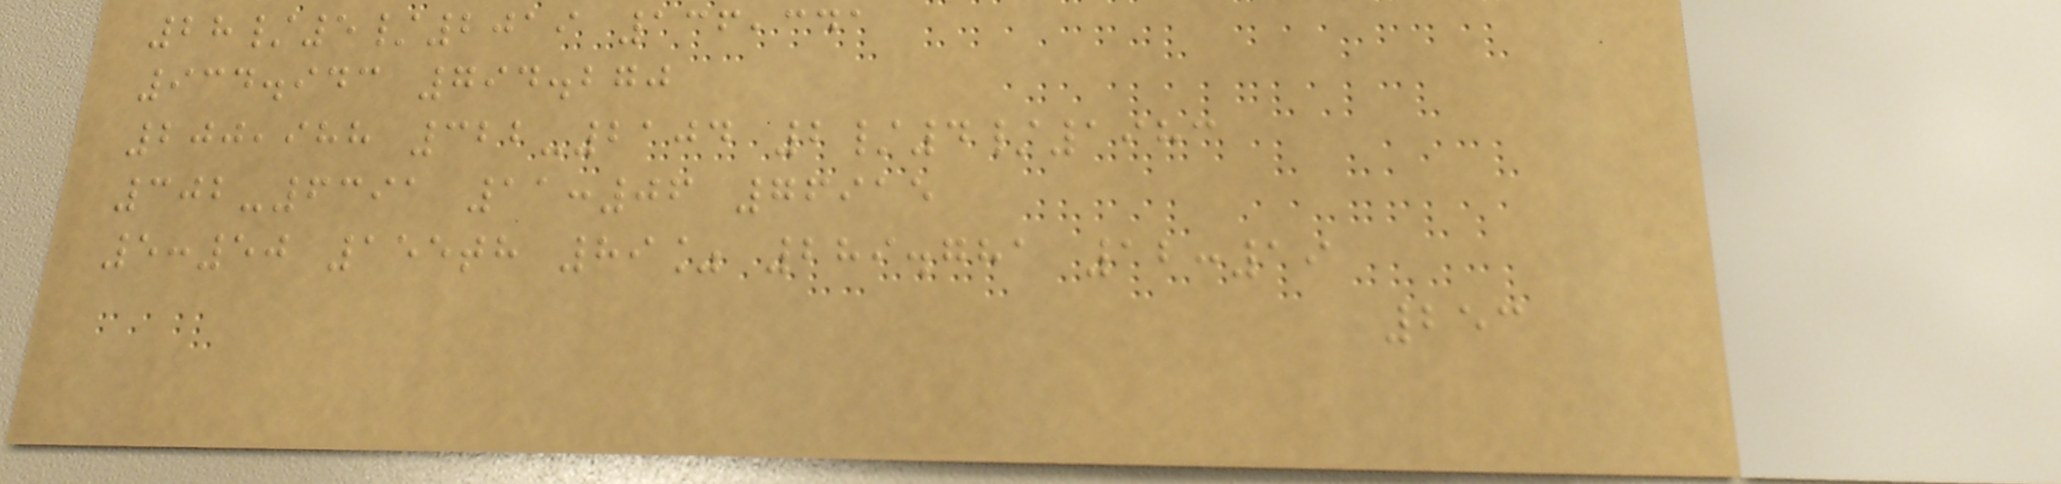28/5/2019 136,341
934.943 794.270
200,988 322-2104 2/4/1983
302-6391 11:06 76915
5:50 155th 89% 289.781 12:19
253
